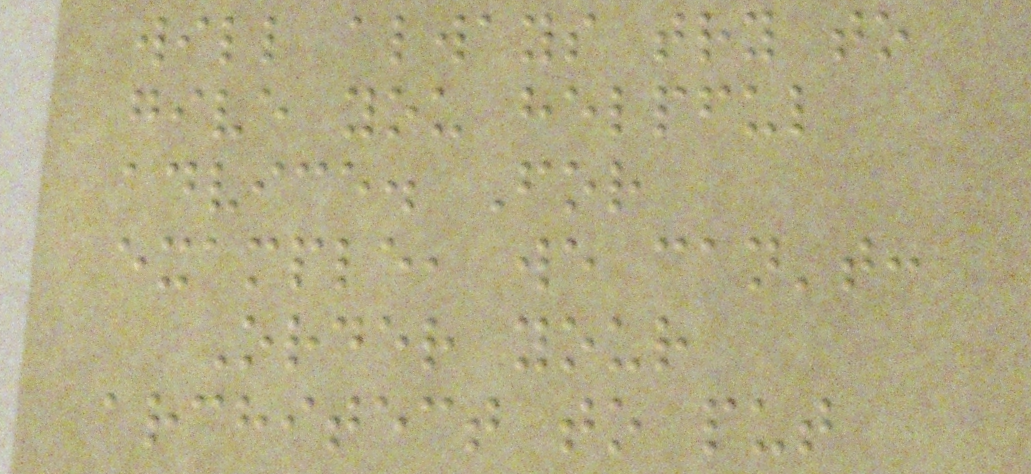will always try to
give you helpful
advice. For
example, we can't:
Order your
architect to put
